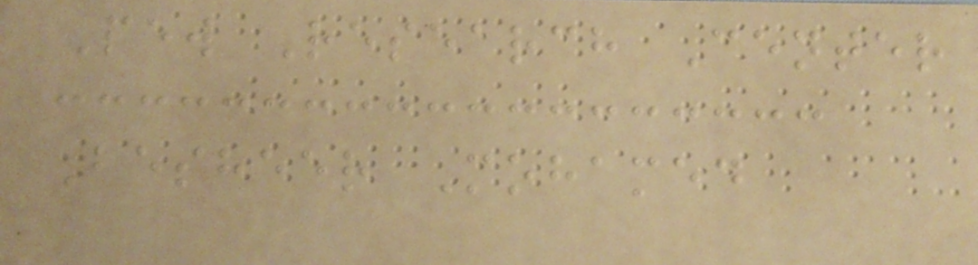Pew Research Center
Besheer Mohamed
